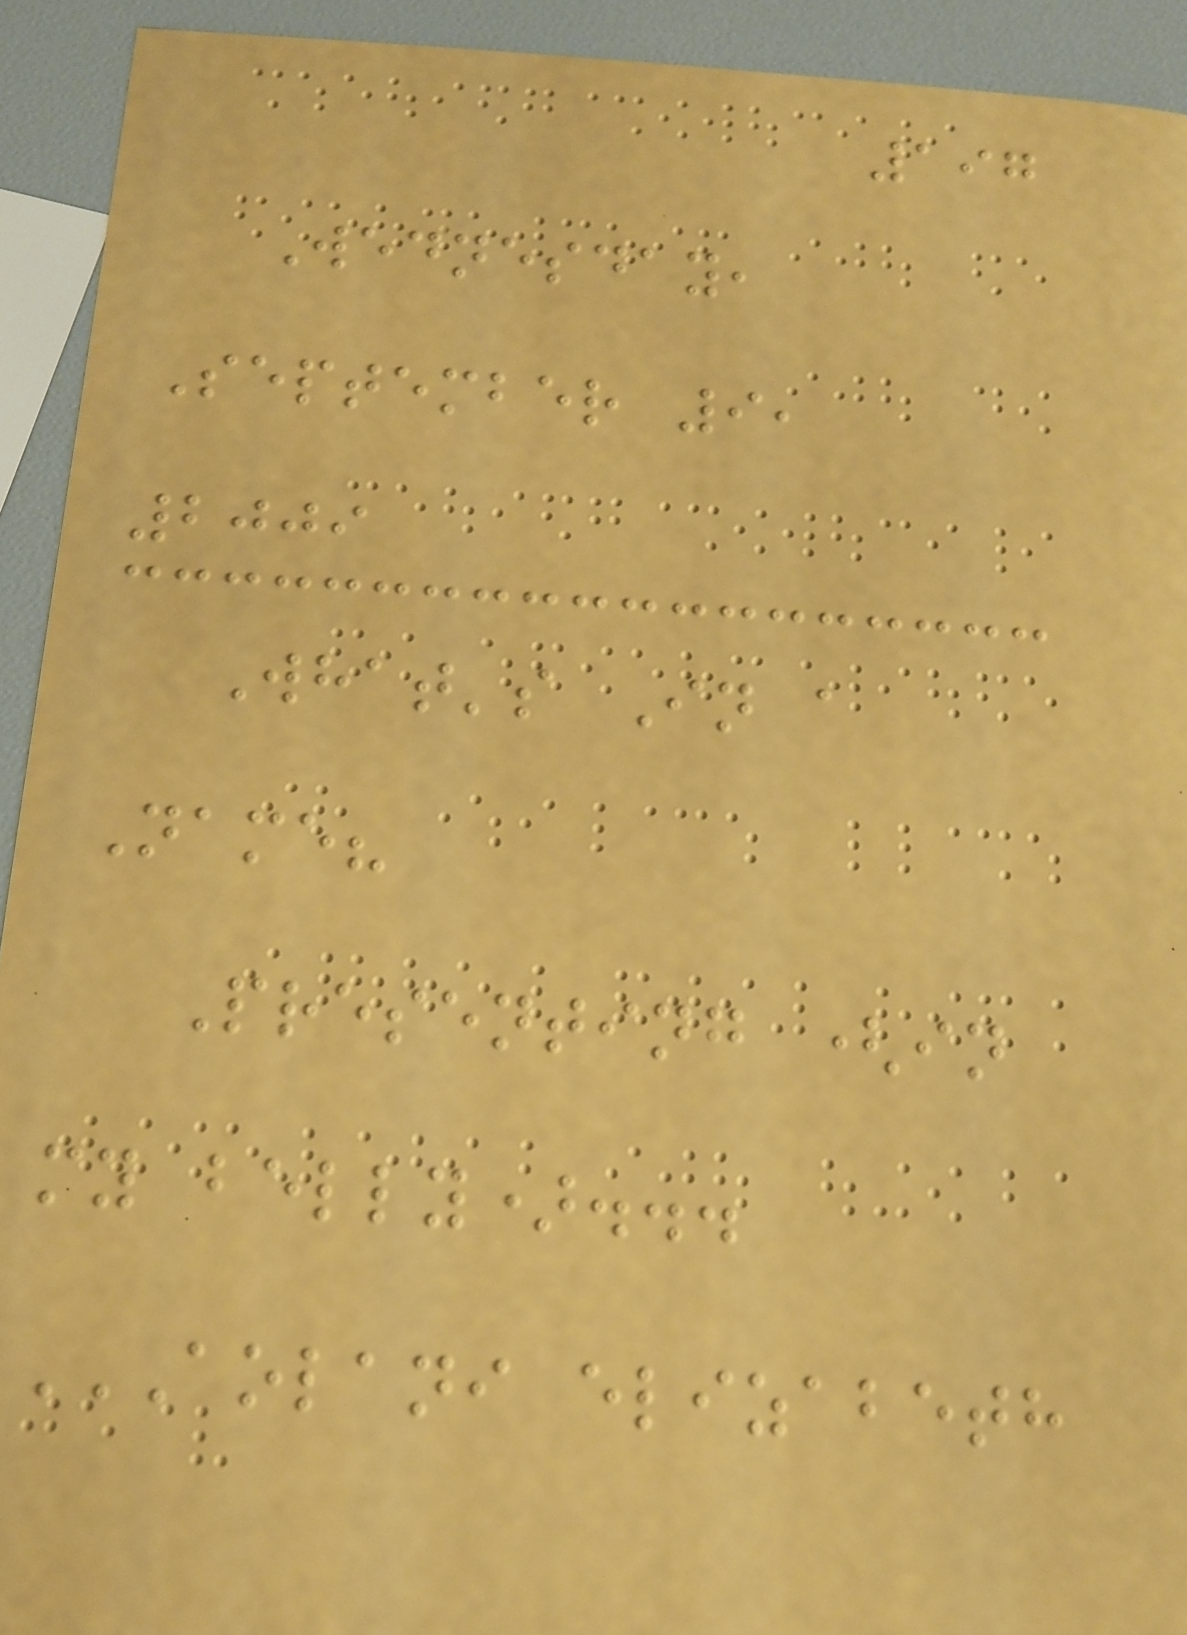197
Wednesday,
September 9,
2009
What's In a
Name?
Presenting (in
my belly)...
AOLANI ELIZABETH
